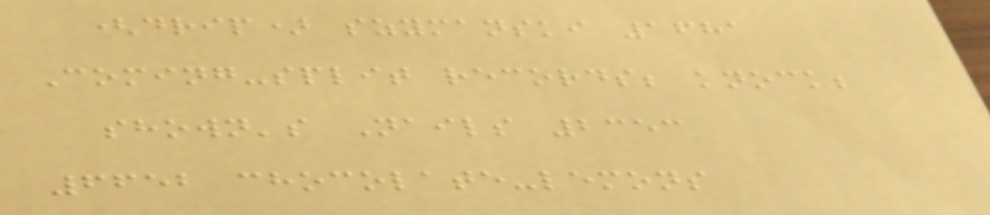(drip) szymanski 1681
Coming-split records; knock;
shown's Nails 2353
6652 chocolate-lemons
